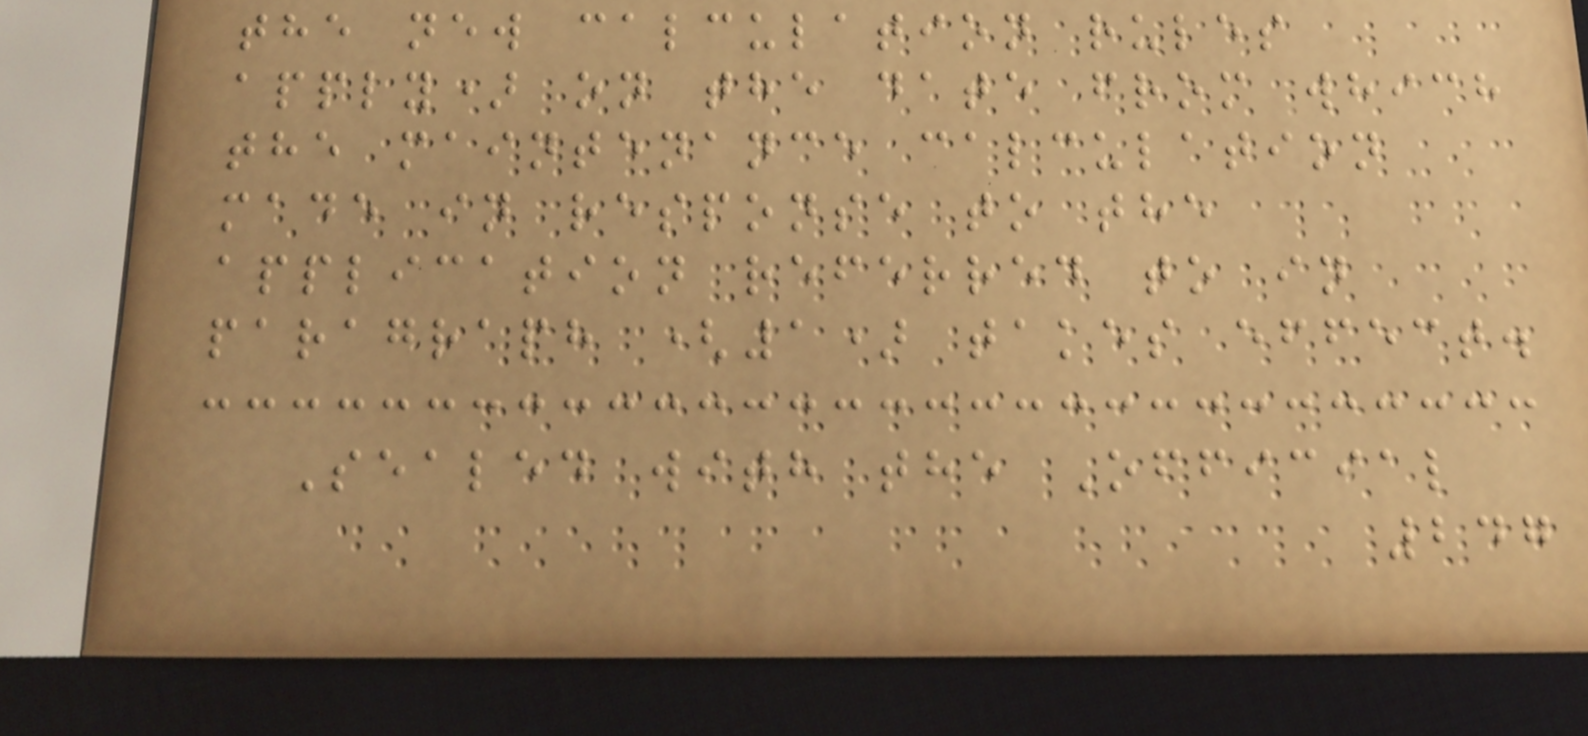the new calculation rules
apply) on the date from which
the maintenance calculation
made in response to the
application referred to in
paragraph (1) takes effect.
Sealed with the Official
247
